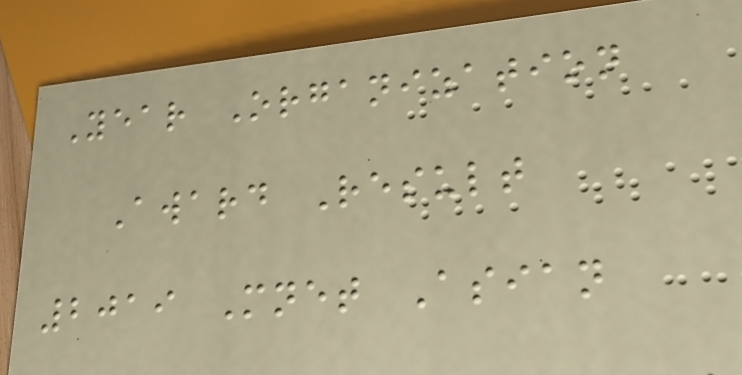Year Organization
Award Result
2019 Mnet Asian
